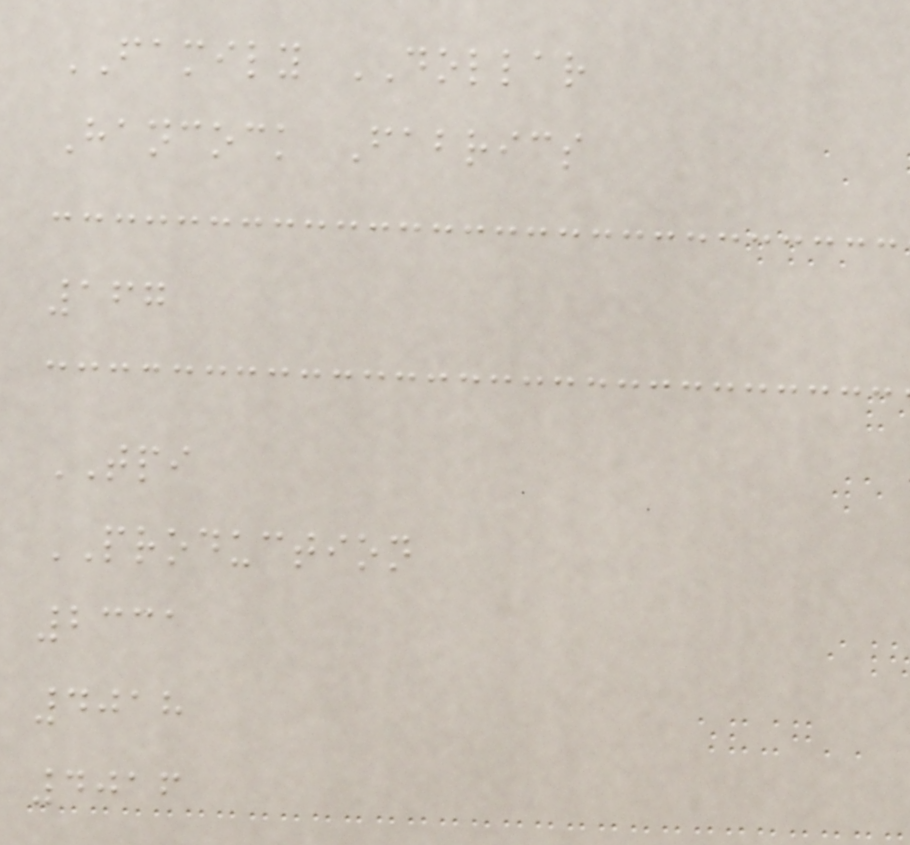FAMILY DOLLAR
Hancock Fabrics
167
TPI
PRODUCTION
2331
4018
4016
